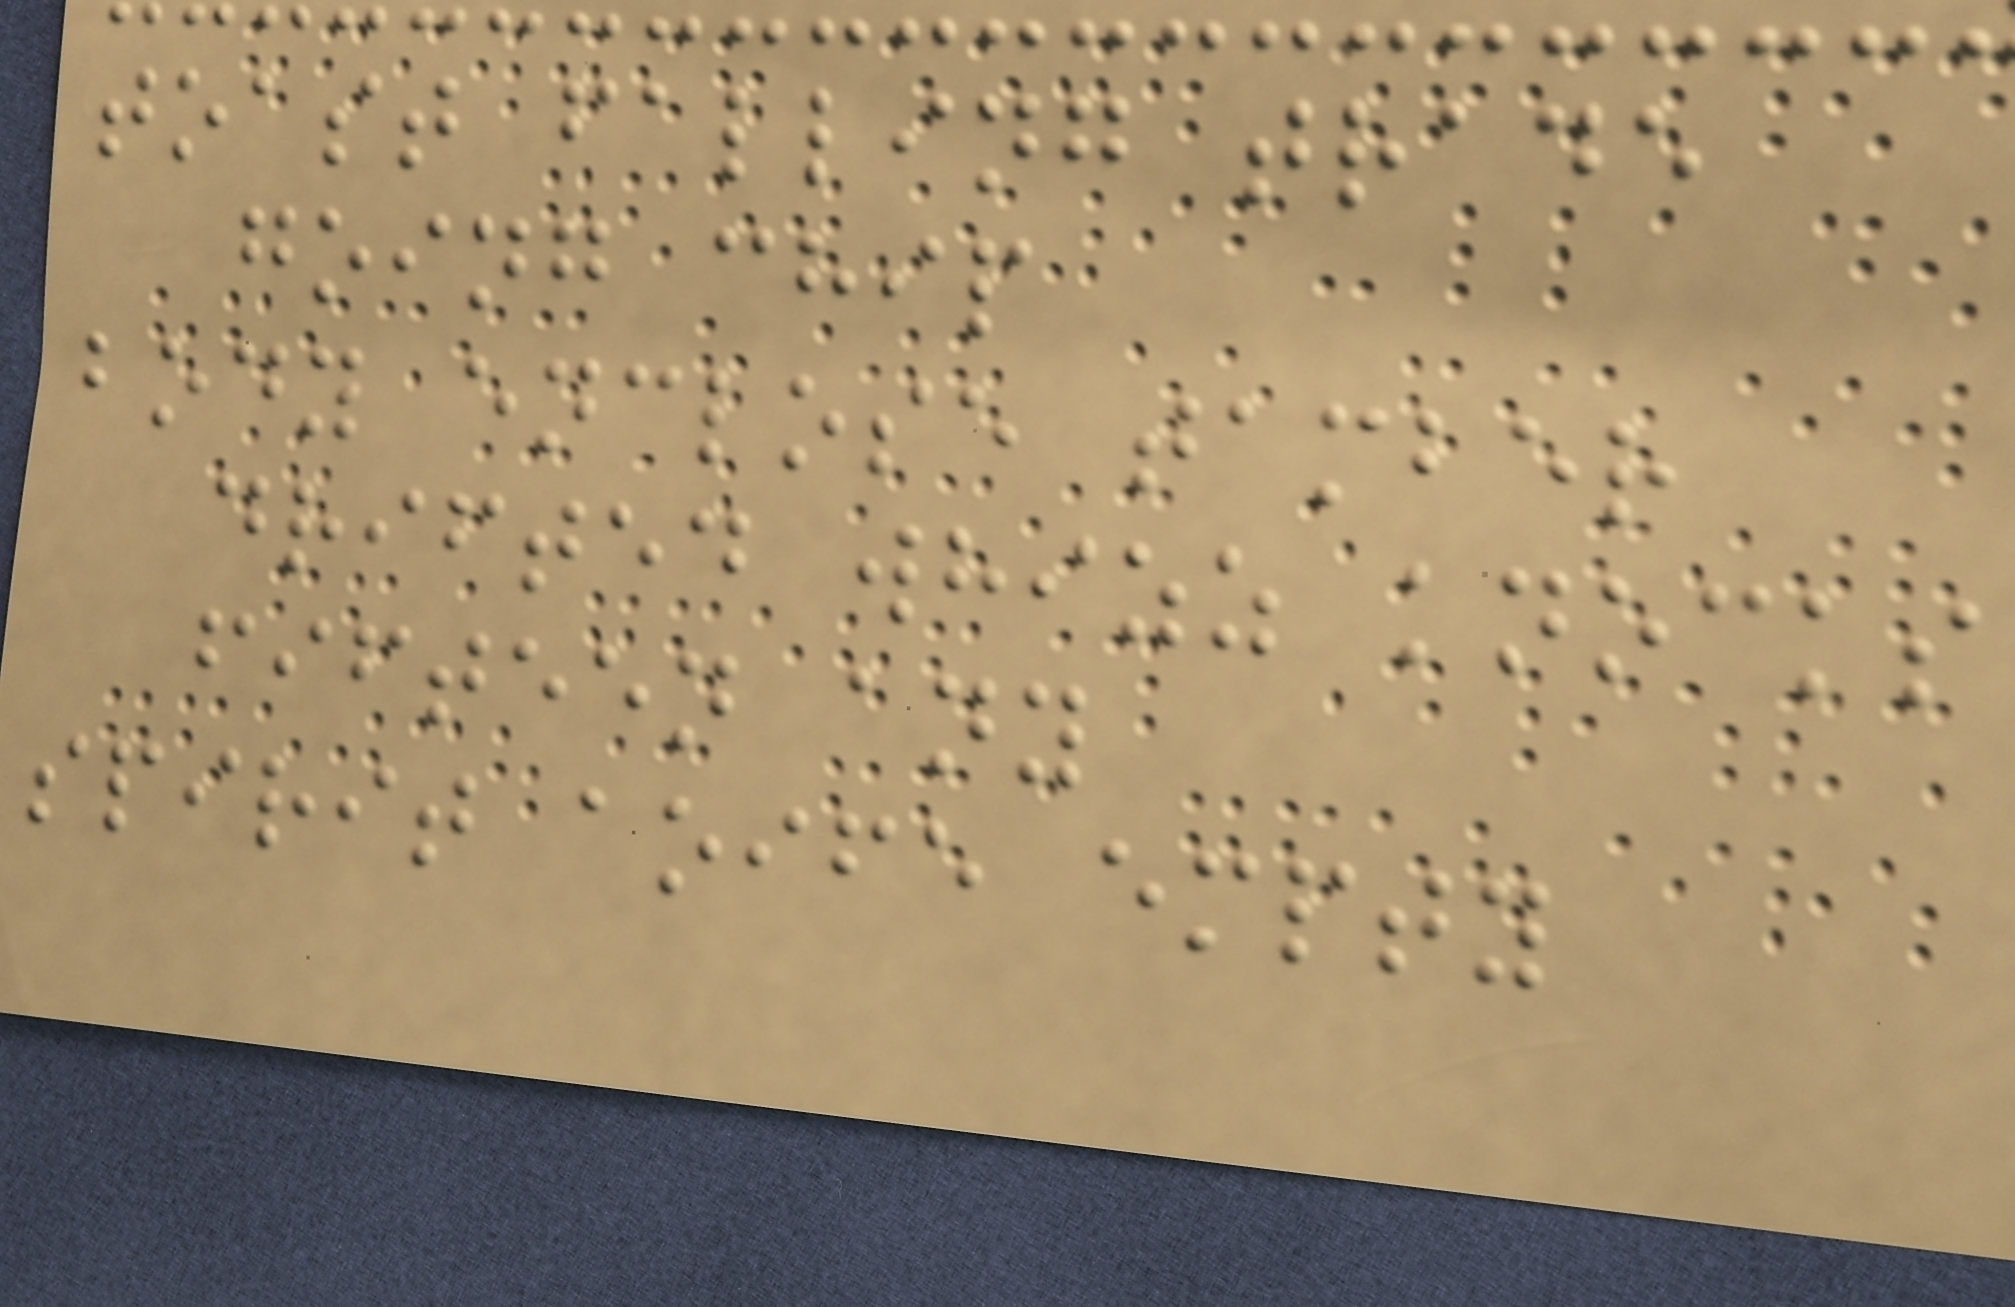toast falling trade
going chip
body enclose tamber
drifted whizz knocks
fifteen any
spirit aoife empty
